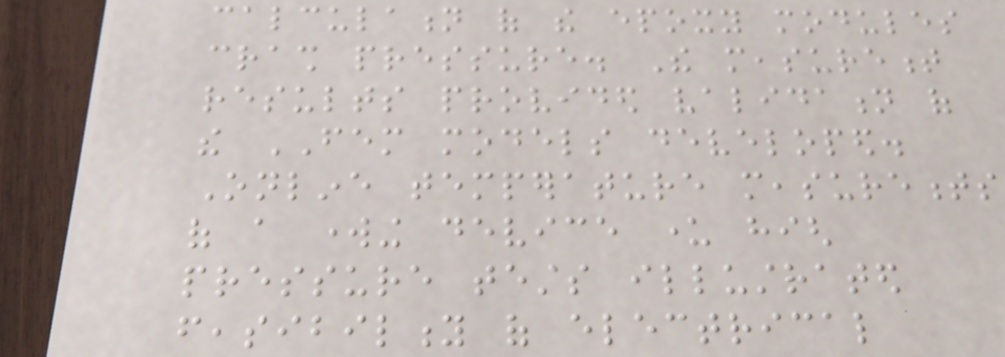calculation of the epoxy modules
crash pressure. The measurement
results provided validation of
the FEM models developed.
Online temperature measurements
of a working device under high
pressure tests illustrated
feasibility of electrical
